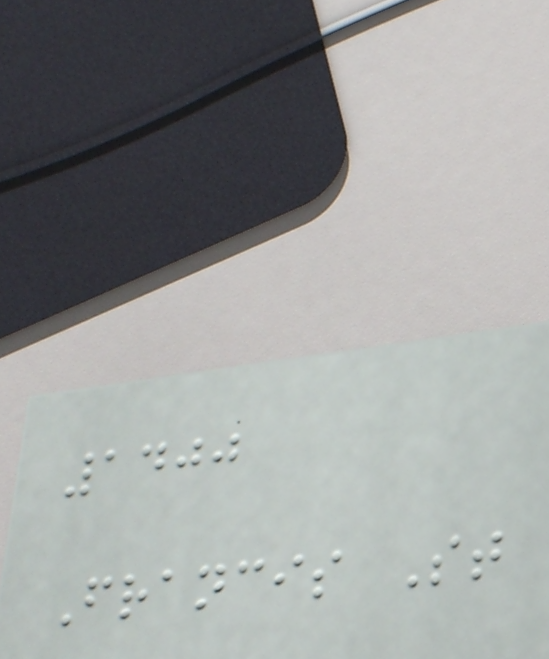1400
Francis St
